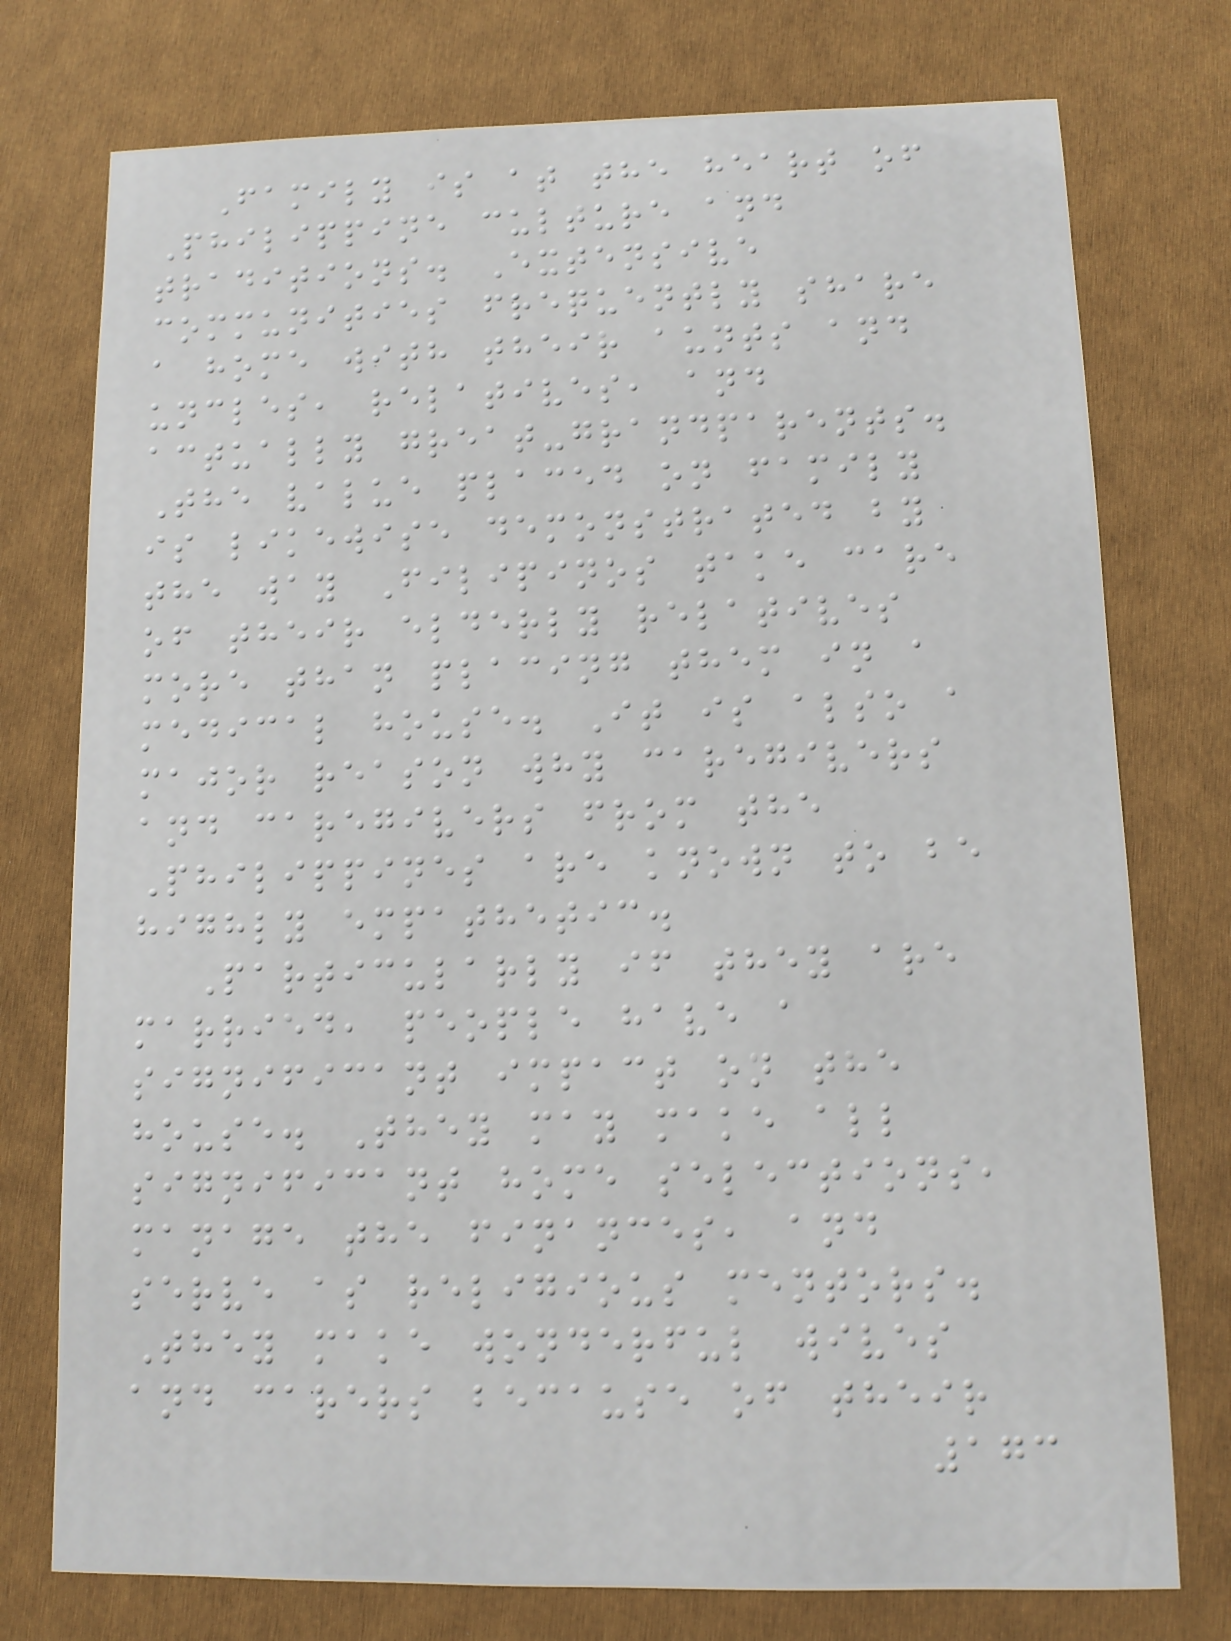Family is at the heart of
Philippine culture and
traditions. Extensive
communities frequently share
a home with their aunts and
uncles, relatives, and
actually great-grandparents.
The value placed on family
is likewise demonstrated by
the way Filipinos take care
of their elderly relatives
more than placing them in a
medical house. It is also a
major reason why caregivers
and caregivers from the
Philippines are known to be
highly empathetic.
Particularly if they are
married, people have a
significant impact on the
house. They may make all
significant home selections,
manage the finances, and
serve as religious mentors.
They make wonderful wives
and carers because of their
173
